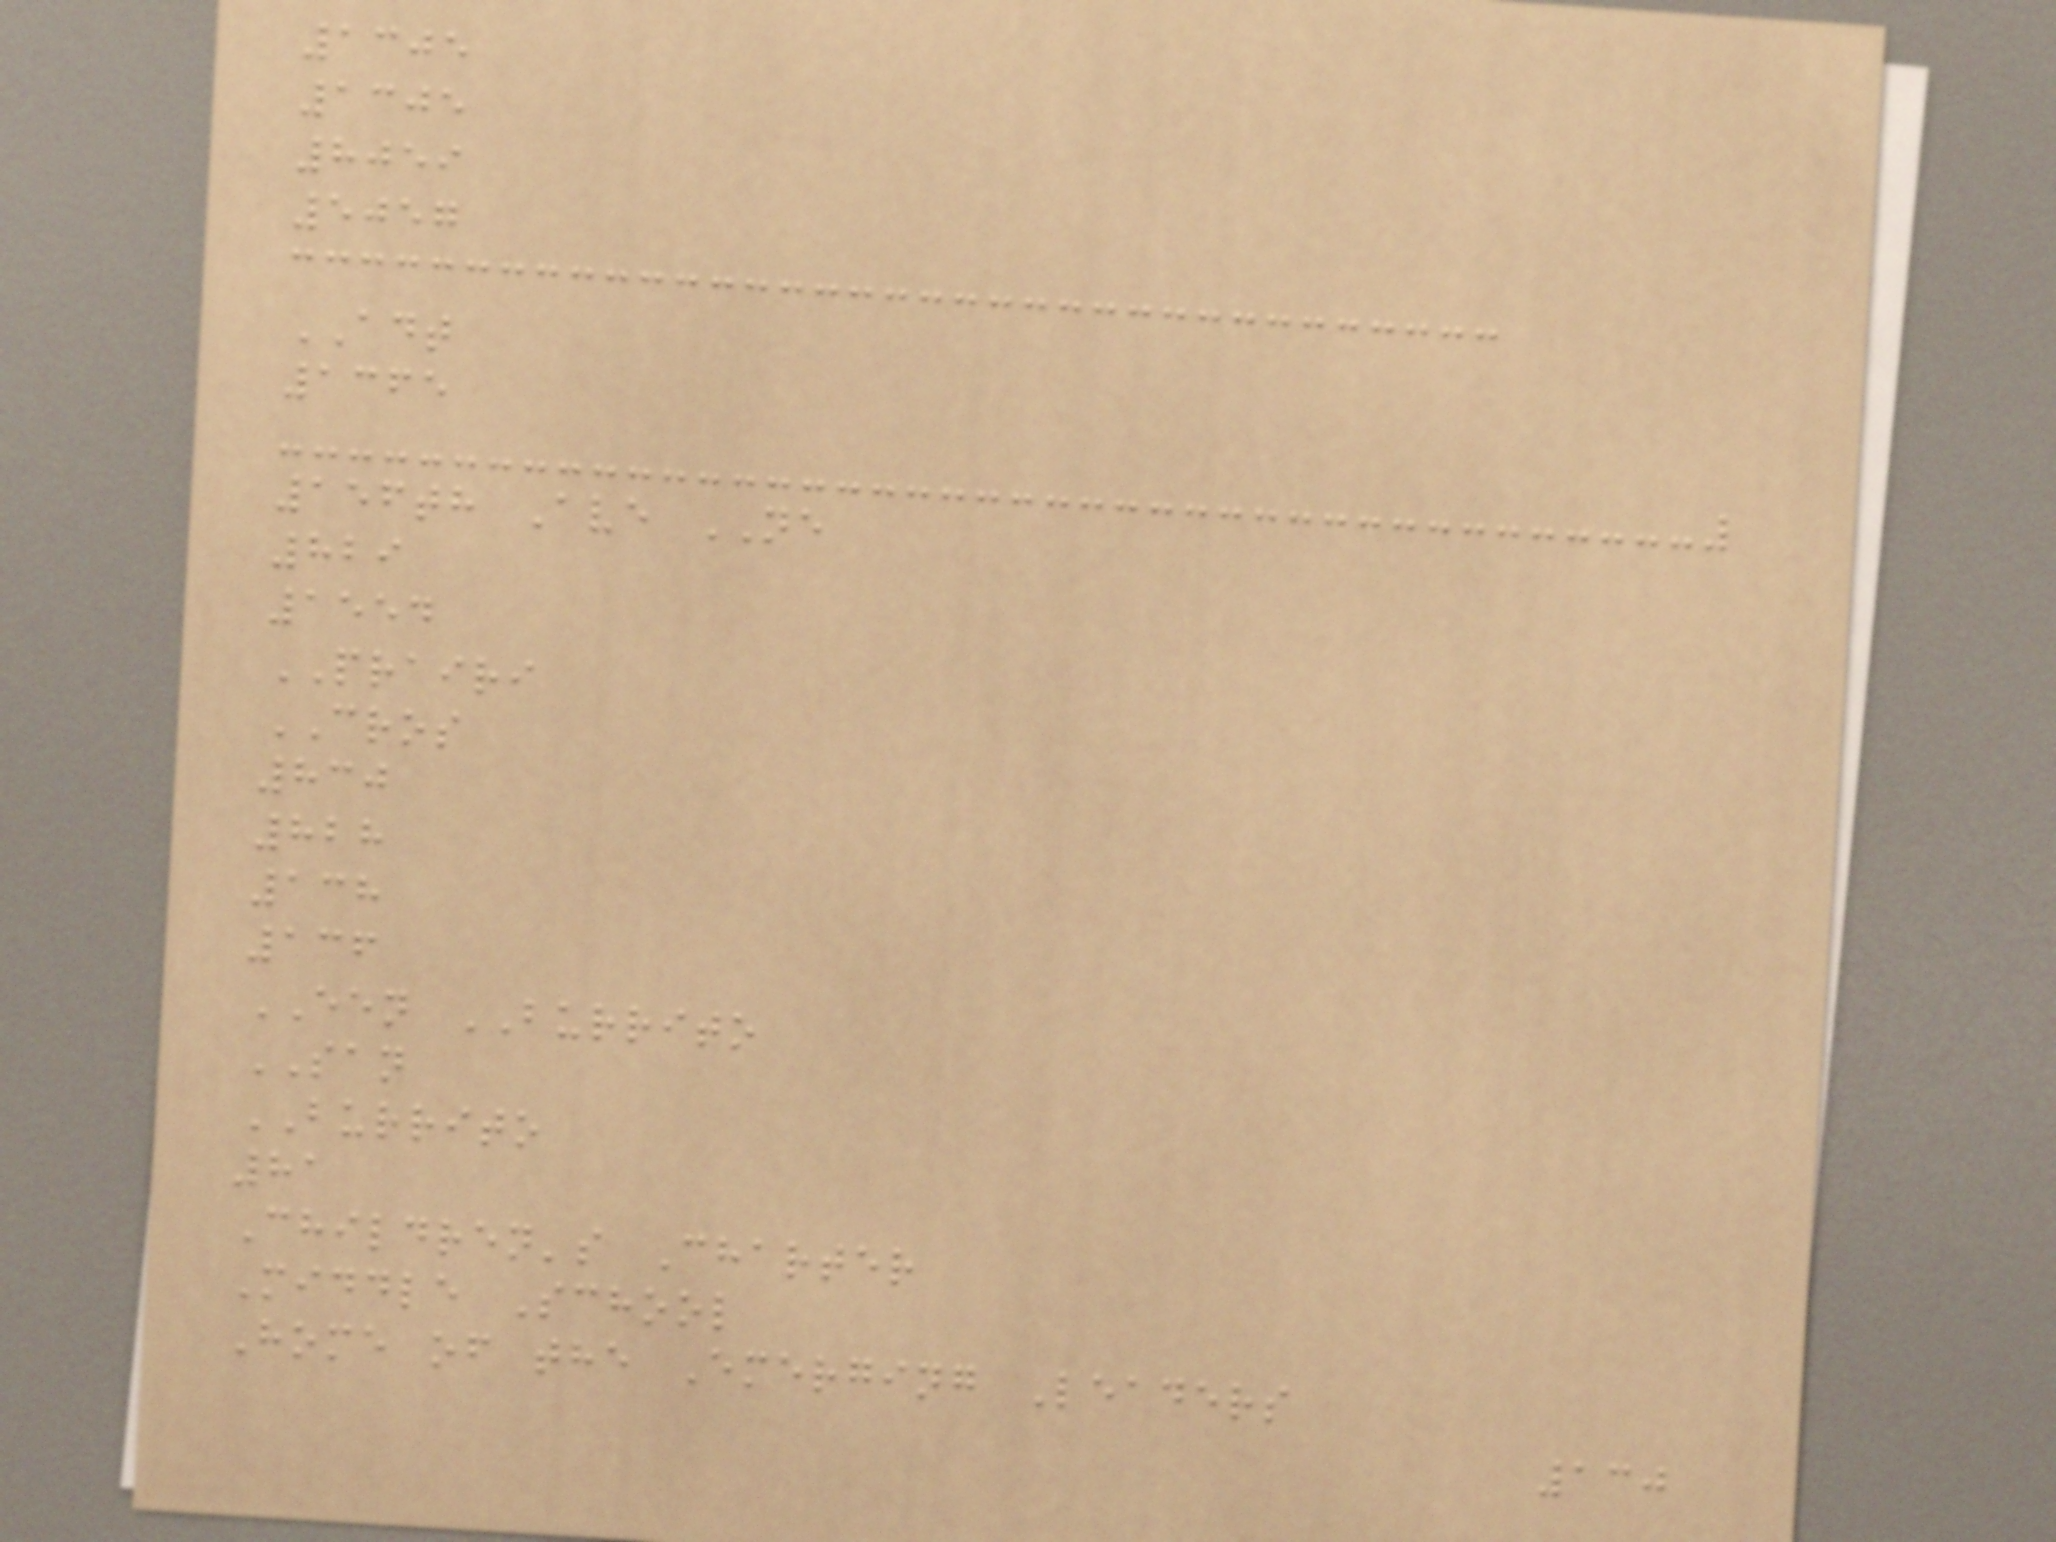1305
1305
8059
5057
ADT
1365
156th Ave NE
829
1554
PRAIRI
CROS
830
828
138
136
EEN BURRITO
SAN
BURRITO
81
Children's Charter
Middle School
Home of the Emerging Leaders
130
